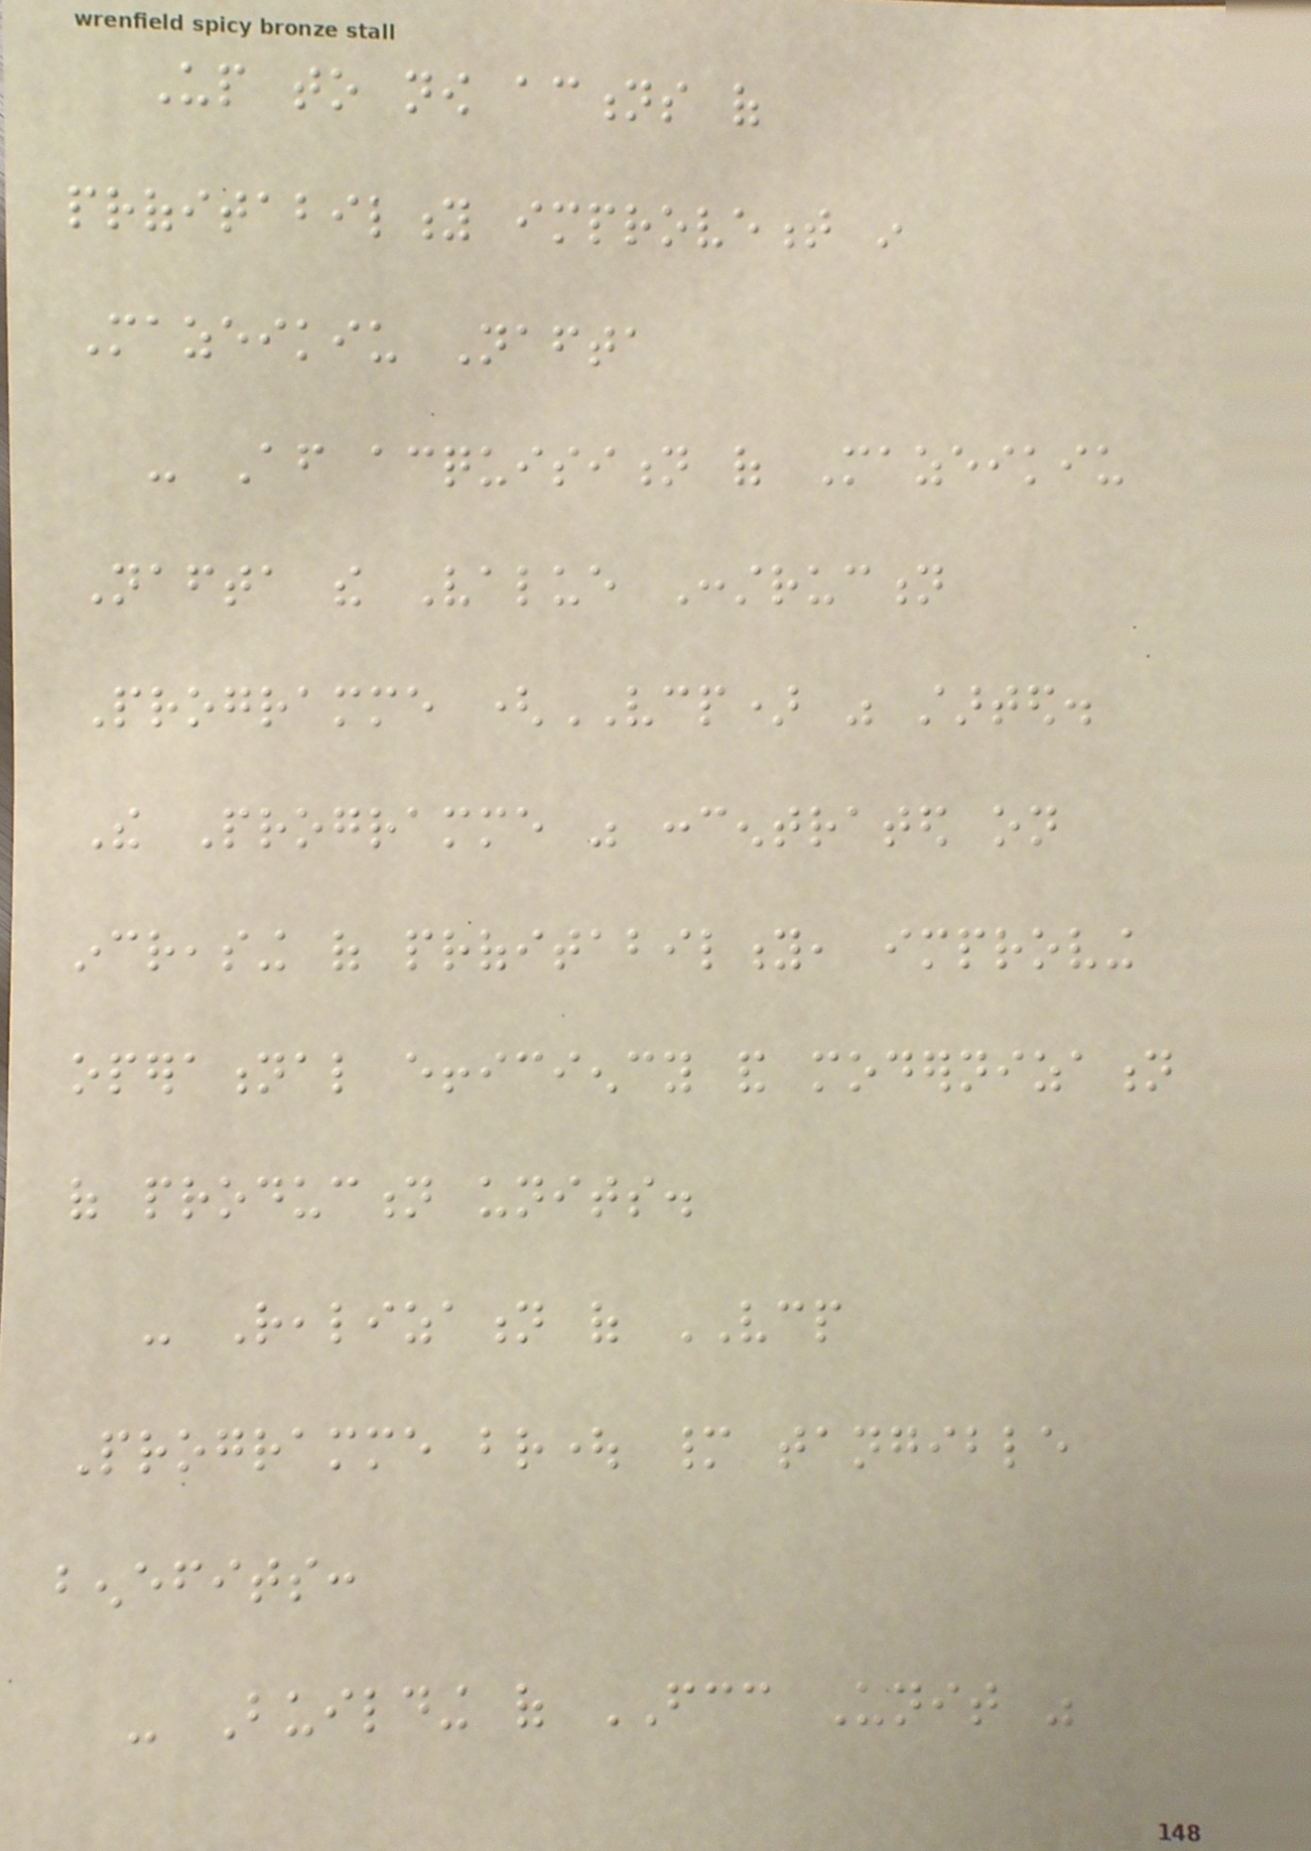Up to now actions of
profitability improvement in
Mazeikiu Nafta
- After acquisition of Mazeikiu
Nafta the Value Construction
Programme (VCP) was started.
The Programme was concentrated on
increasing of profitability, improving
operational efficiency and modernization
of production units.
- Realization of VCP
Programme brought many tangible
benefits:
- Building of FCC Unit was
